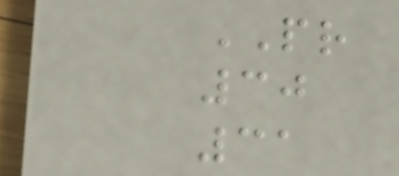PR
30
31
